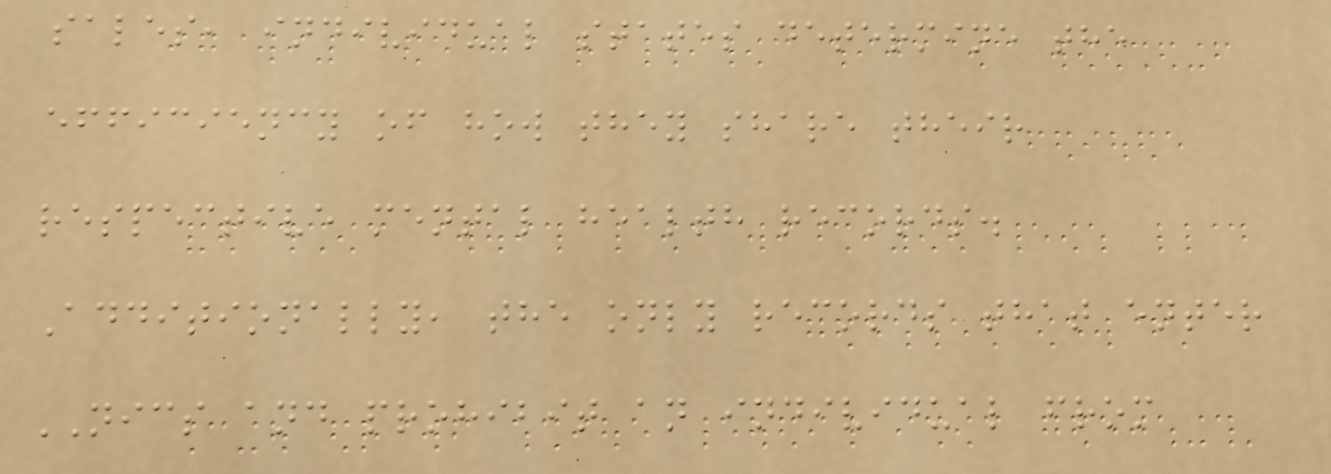sales, individual states determine the
efficiency of how they share their
respective mental health records.
Additionally, the only records that enter
NICS and prohibit an individual from
